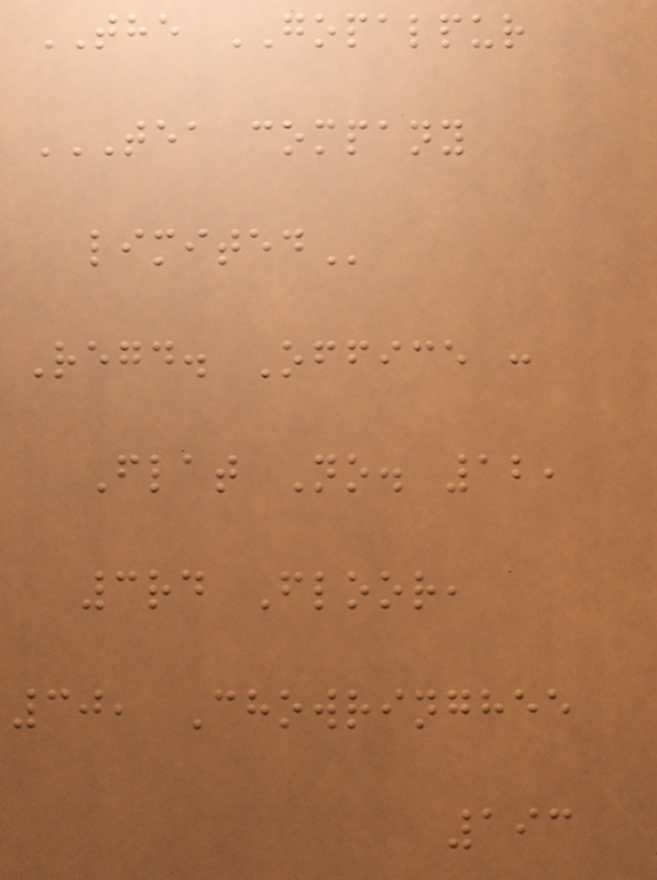THE GOPALPUR
TEA COMPANY
LIMITED
Regd. Office :
Flat No. 12,
3rd Floor,
30, Chowringhee
193
